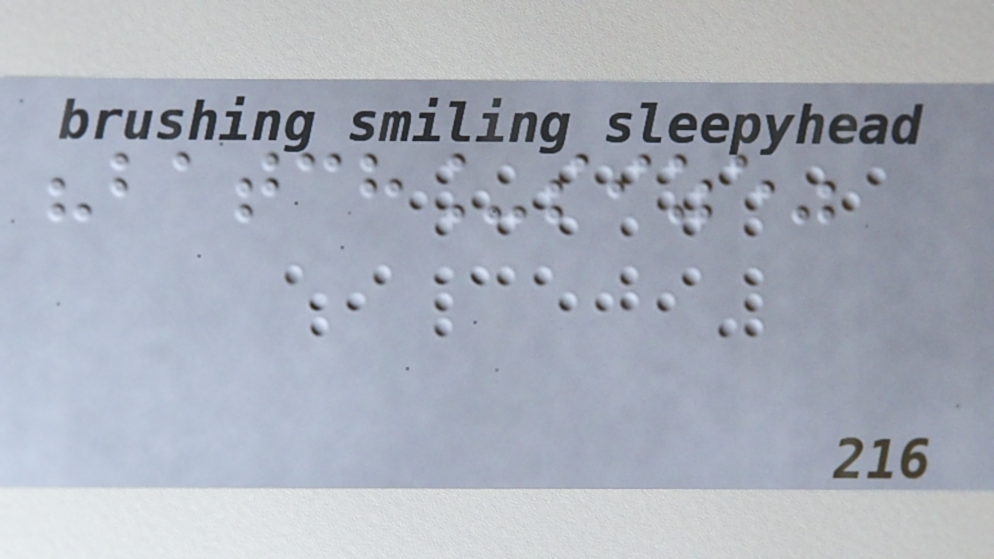"batch_size"
